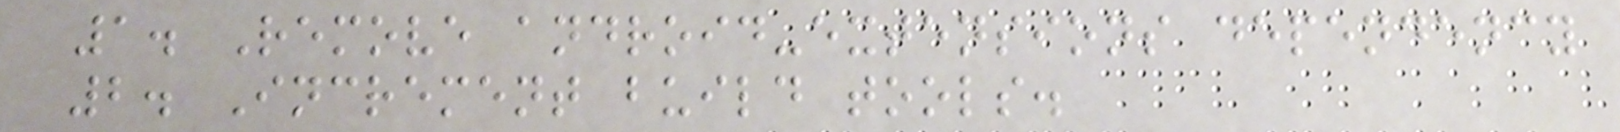1. Remove android-extensions dependency
2. Increment build tools.
